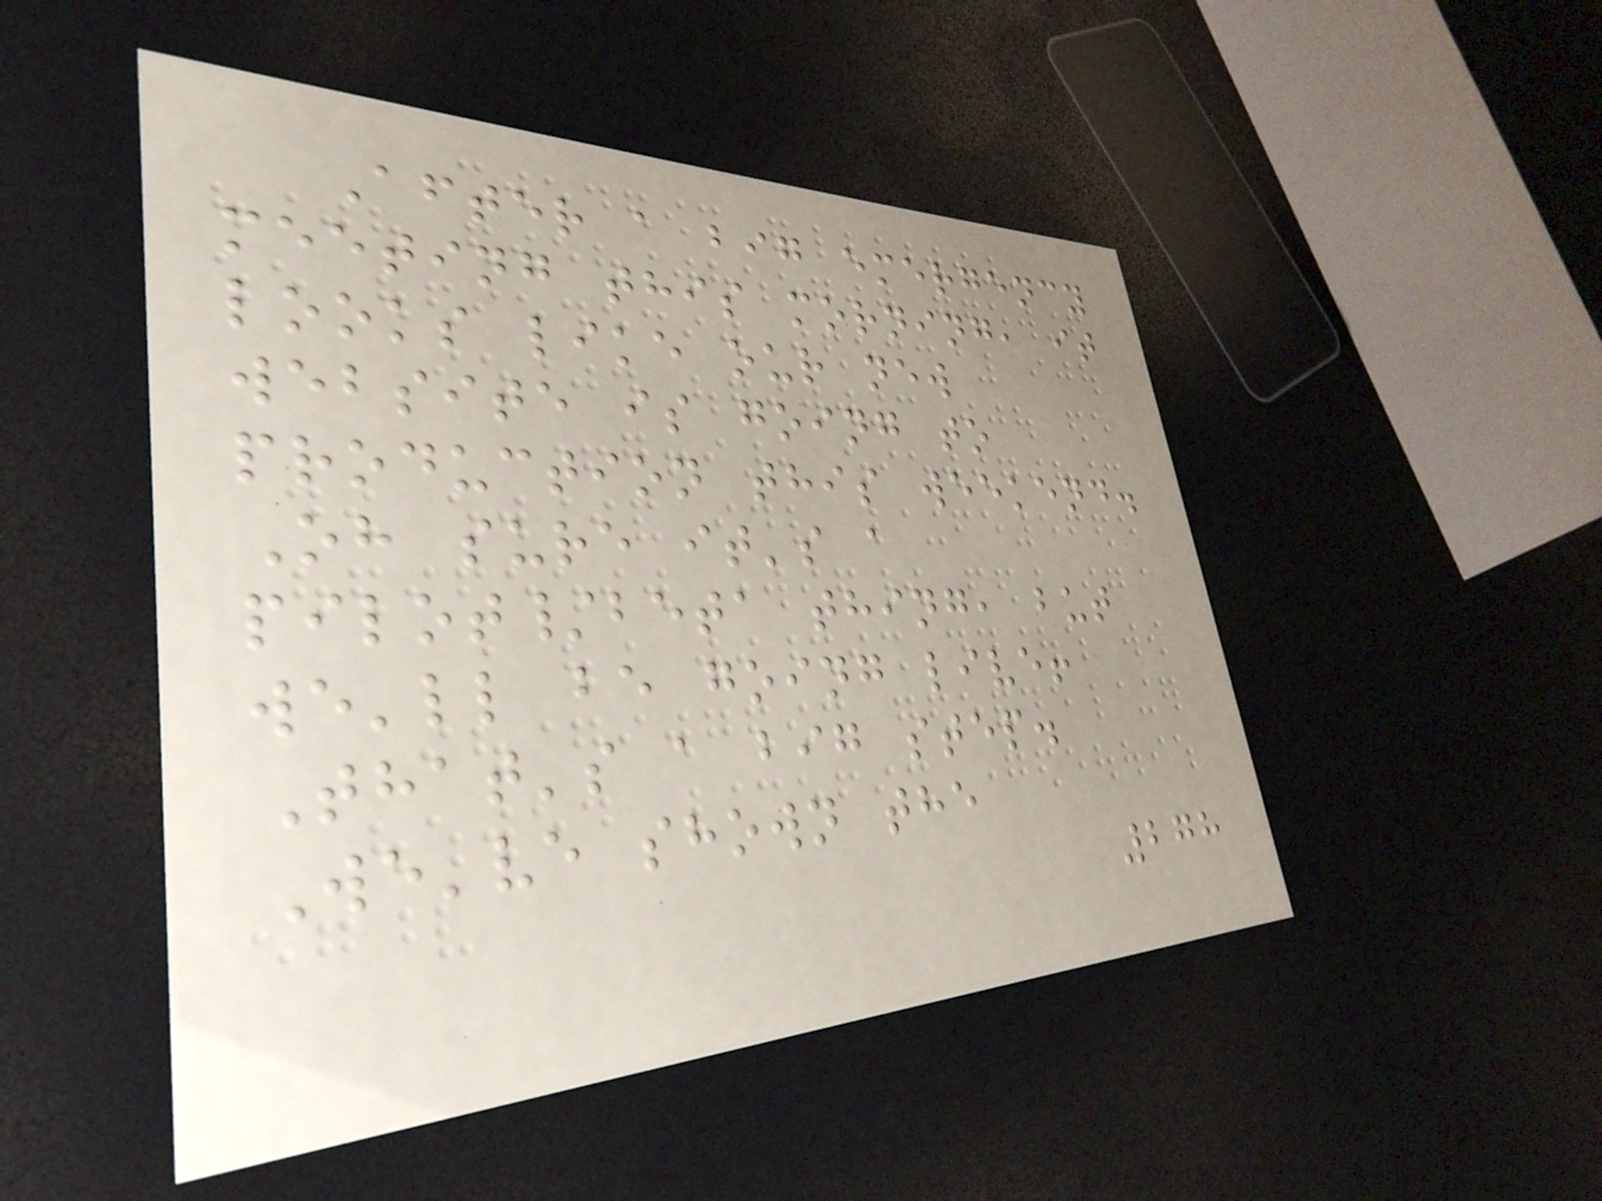After a big emergency
meeting this morning, it
looks like our new
website is going to
production this weekend.
Oh sure it's a
pilot/beta thing, but
we'll be going live!
That's a big step.
We've shown the
278
